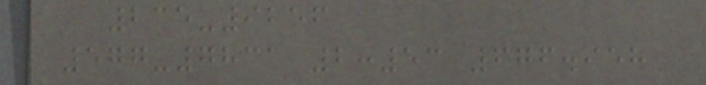235-9256
577-7831 2:53 676.958
